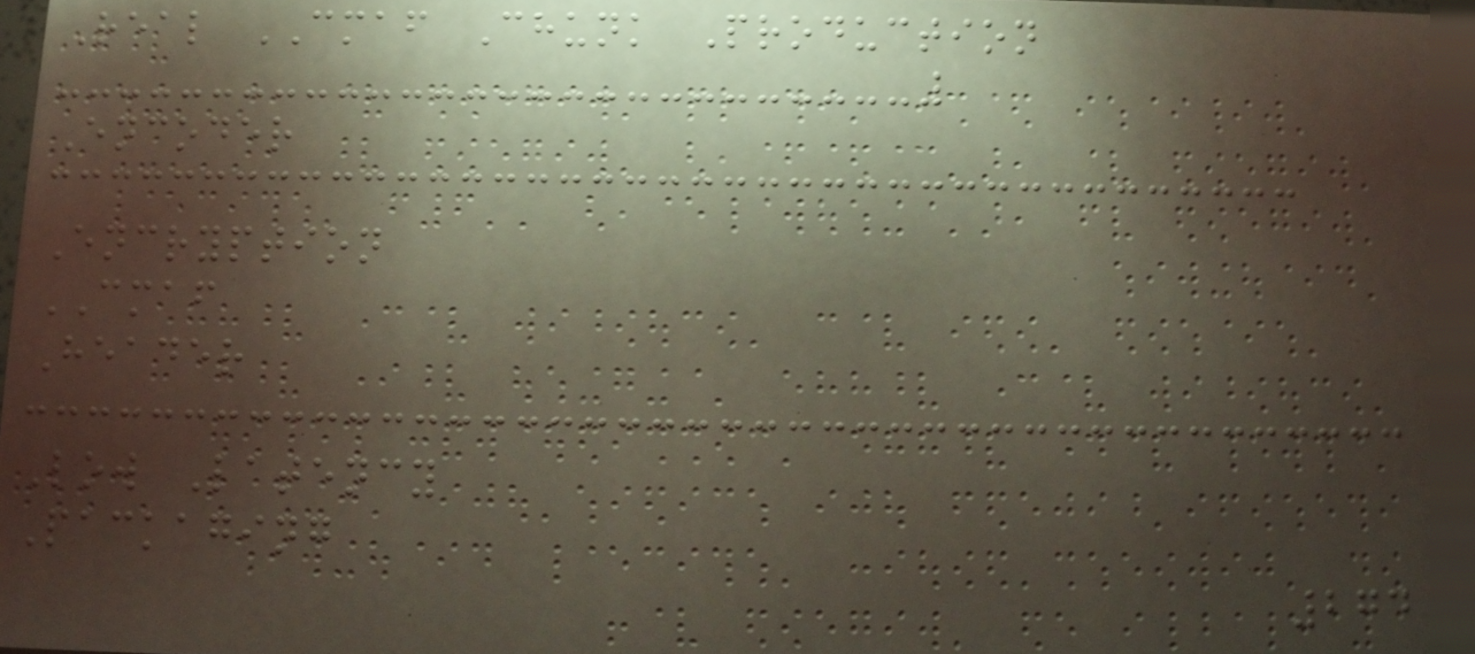Real CMAF Chunk Production
Encoder
Encryption
CMAF
Header
Low Latency
Packaging
274
